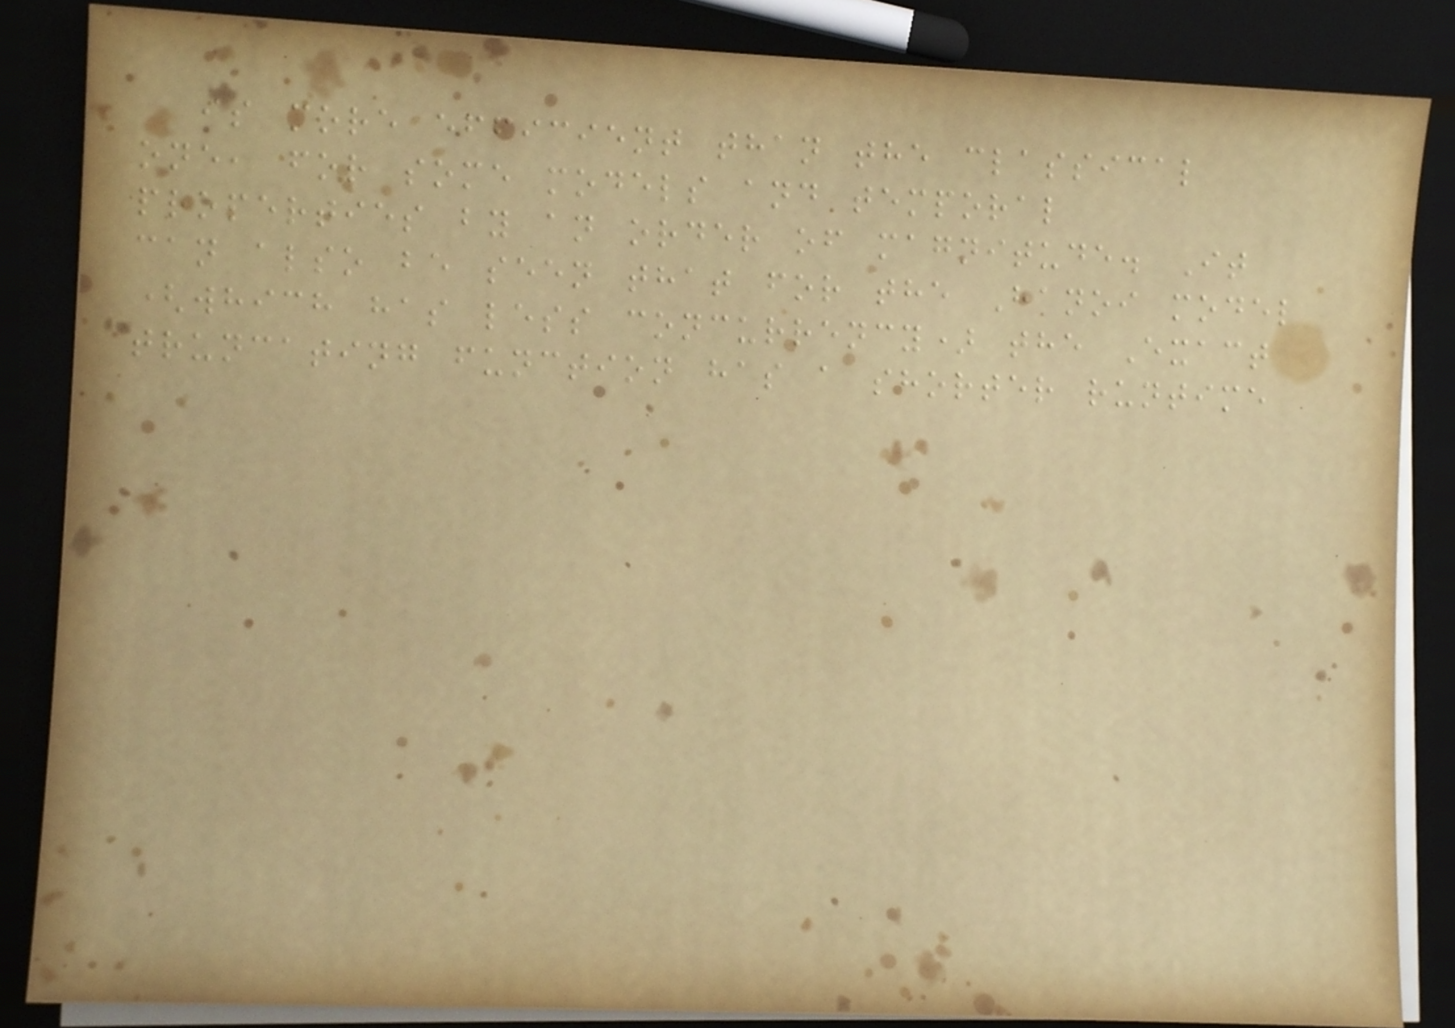is more efficient than the classical
one, for some models and temporal
properties by an order of magnitude. It
can also be seen that for the Hanoi model
(which has less concurrency) the Exact
truncating function has a shorter runtime
